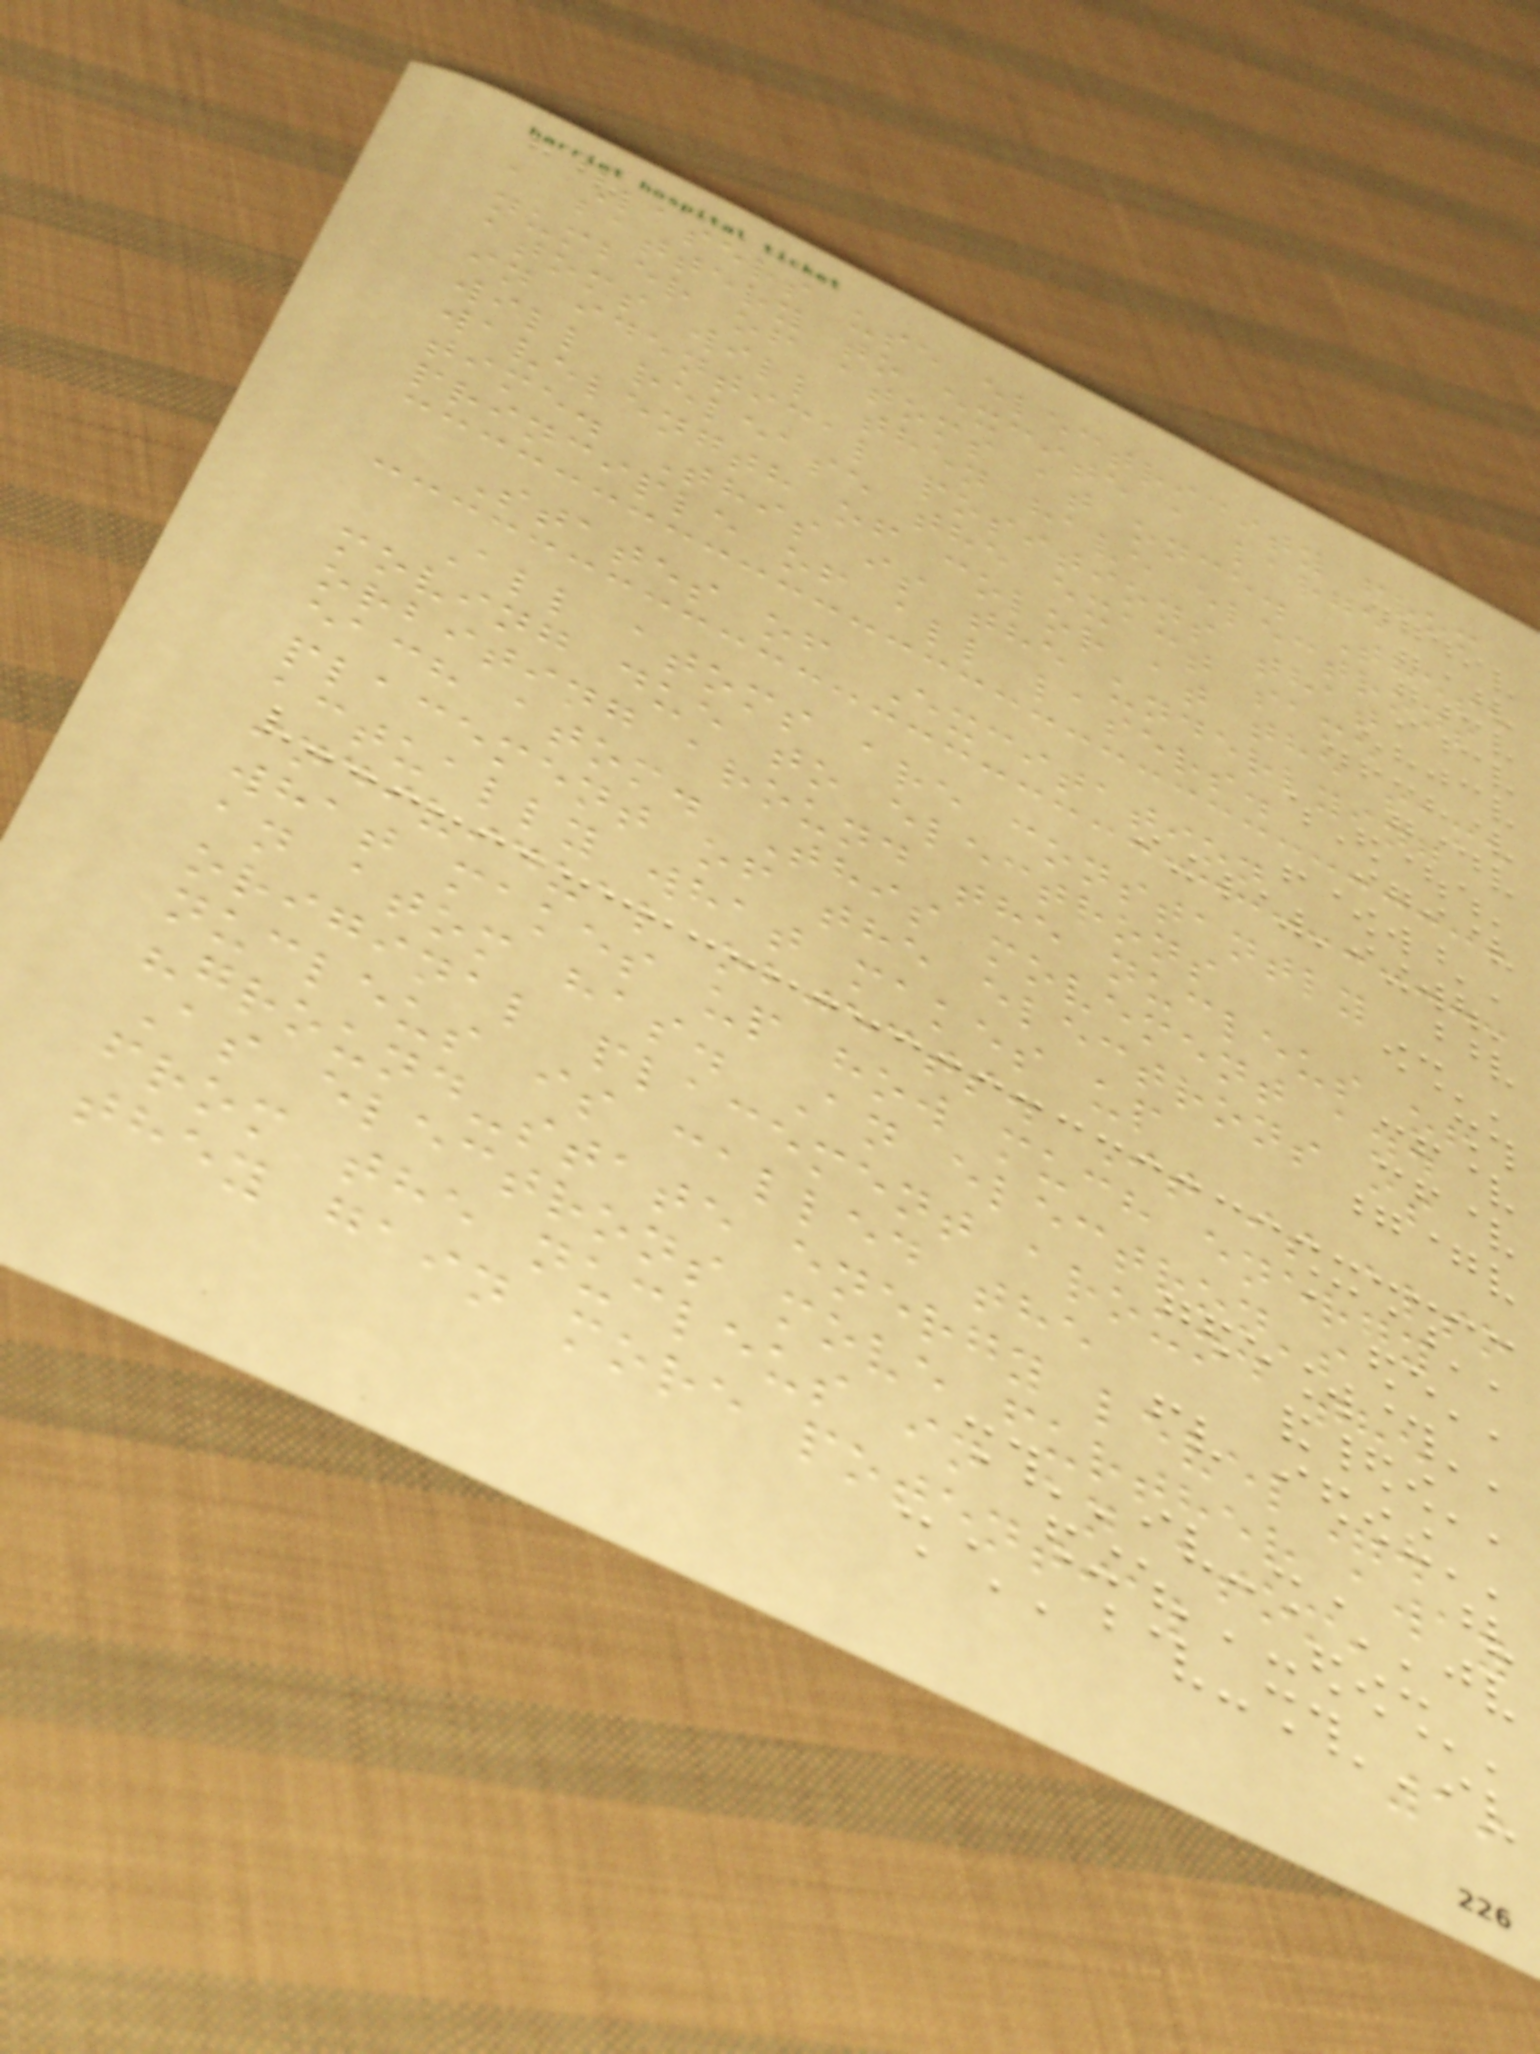Lasers use electricity from
a battery to excite a large
number of atoms at once. These
atoms will then have electrons
in identical positions that
will release the exact same
wavelength of color at the same
time. This is the underlying
principle of all lasers.
States of Excitation
All atoms are constantly
moving due to electrons
orbiting around the nucleus of
each atom. This movement and
placement of the electrons is
actually what makes up
individual objects. It is also
what makes up how much energy
an atom has. An electron's
original placement around the
nucleus is called the
"ground-state energy level".
As electrons move further away
from the nucleus in an atom,
they gain more potential
19
